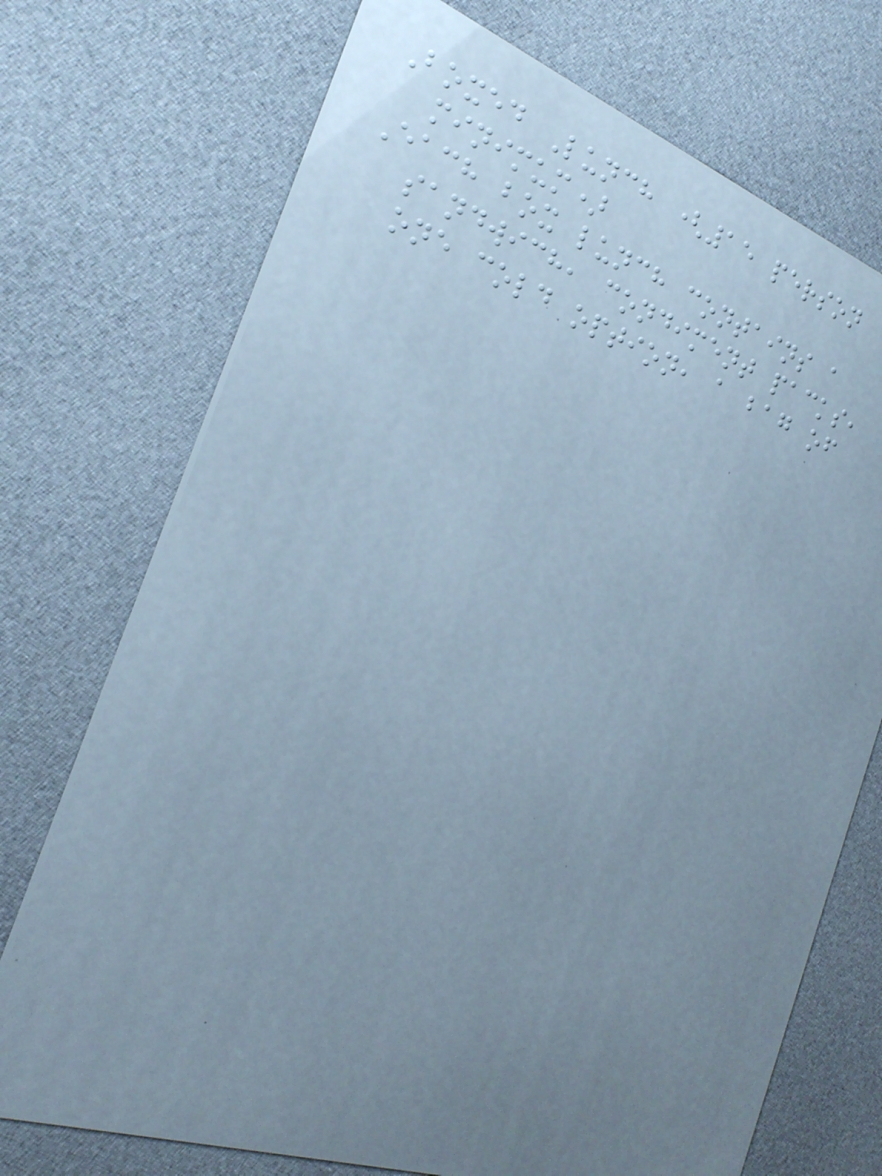Boxed Lunch (15 person
minimum)
Each box lunch contains a
sandwich, condiment packs,
one cold option, a bag of
